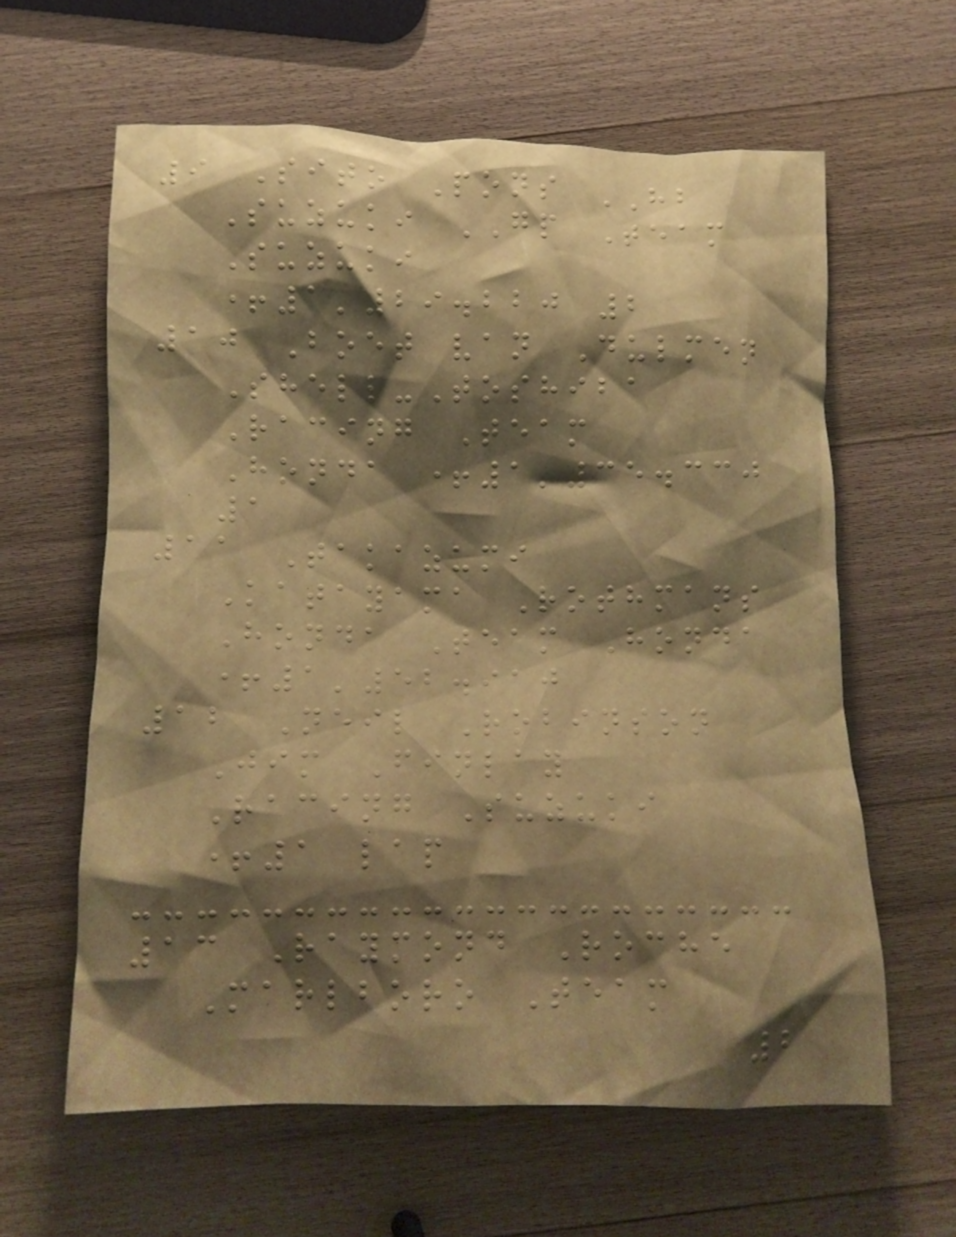9 Sito Pons HB
Suzuki GP Team
Suzuki
+1'29.220 2
10 Boet van Dulmen
Shell-Toshiba
Racing Team
Honda +1'35.330
1
11 Takazumi
Katayama Rothmans
Honda Team Honda
+1'52.910
12 Neil Robinson
Jim Finlay
Racing Suzuki
+1 lap
13 Raymond Roche
Marlboro Team
2
